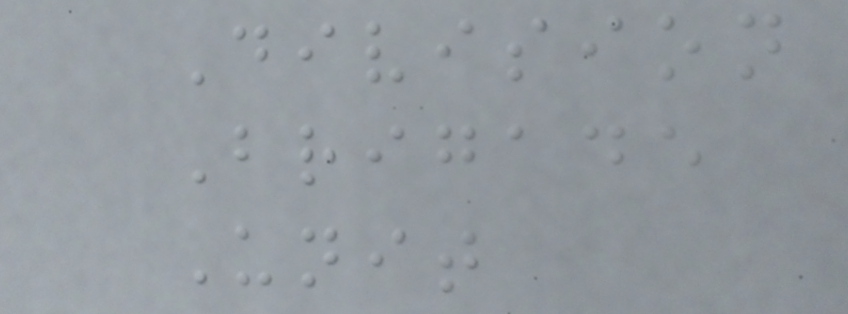Division
Brigade
Unit
